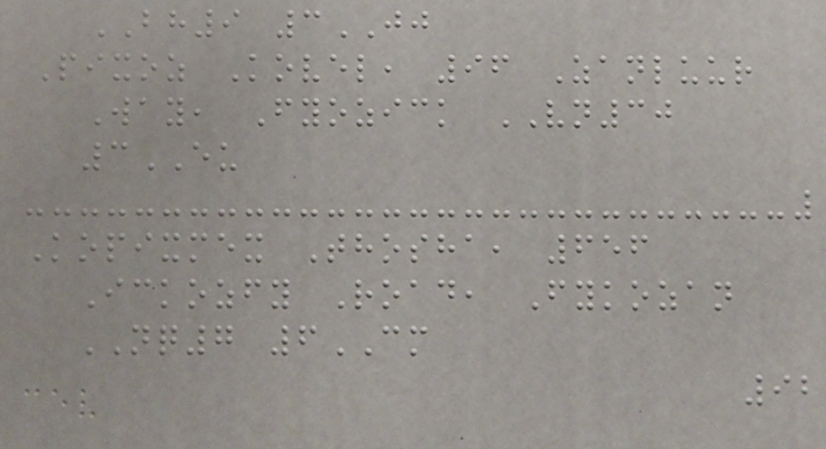BH9 3JJ
Pixoz Kovel, 96 Zanluur
Way, Fyozick VN30
3EU
Kopixmex Thosha, 656
Ickozfy Road, Fykozan
NQ7 6CM
92
